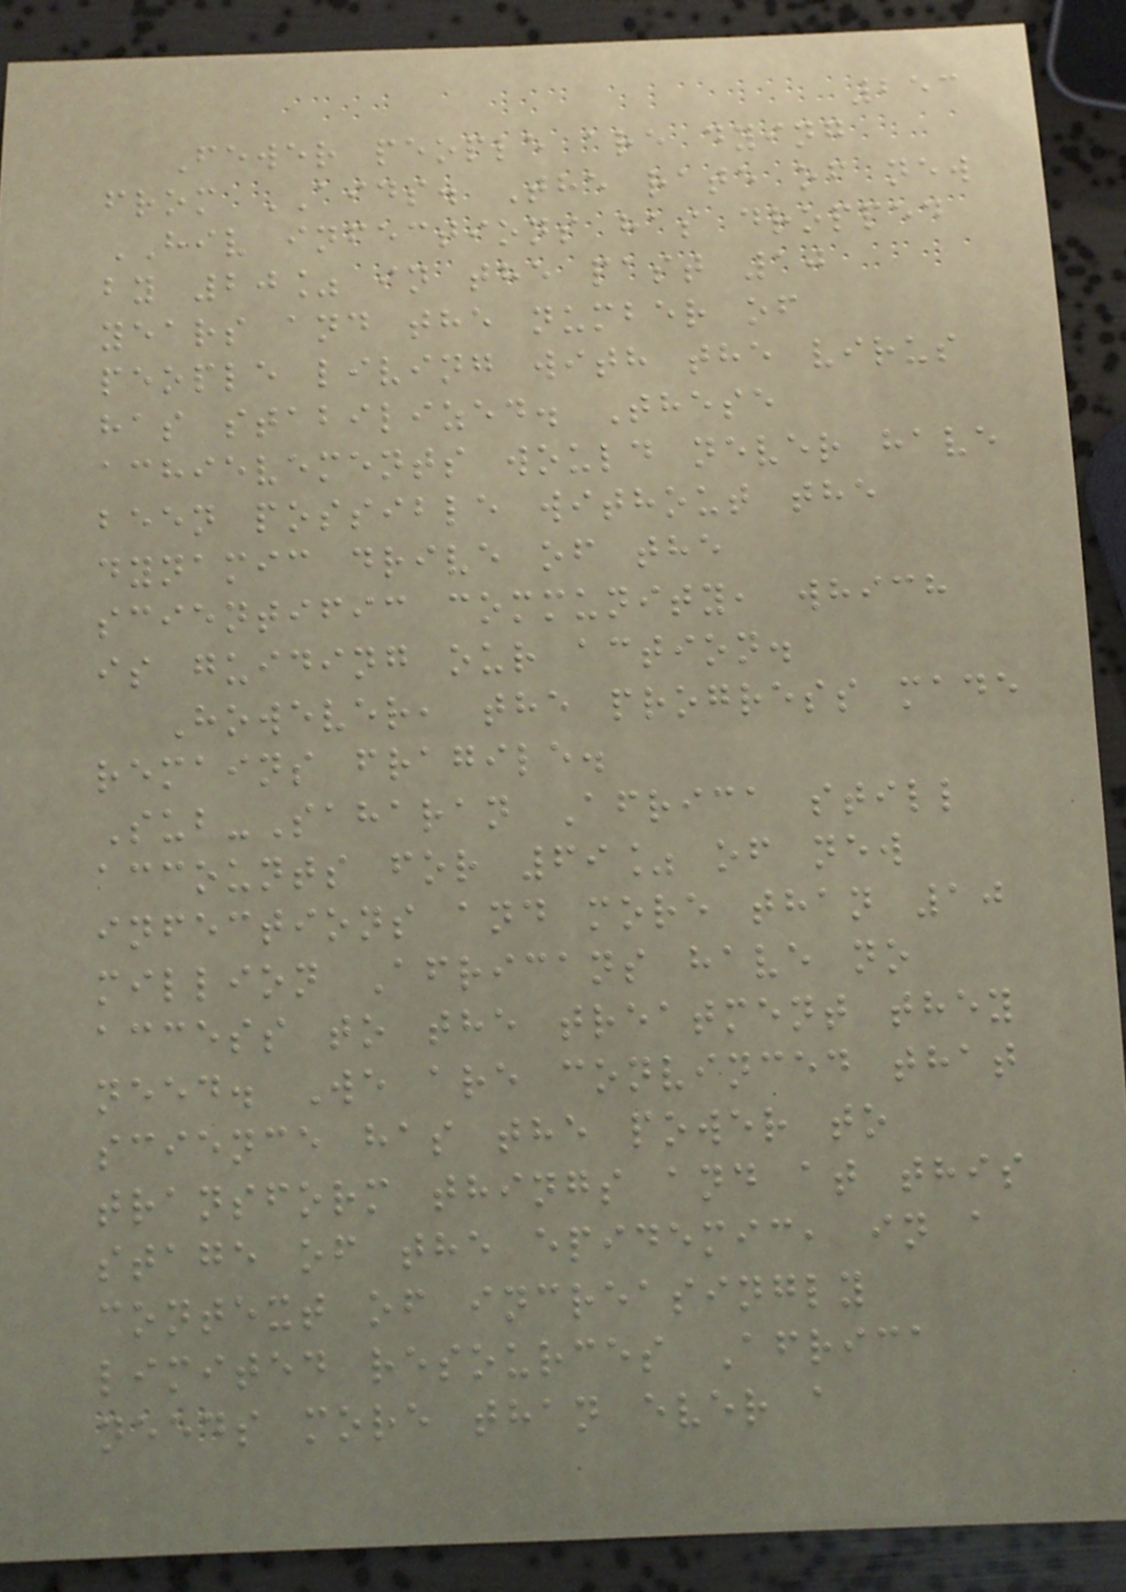253
Fewer people are dying
from AIDS. The rate of new
HIV infections has dropped
by 20% in the past 10
years and the number of
people living with the virus
has stabilized. These
achievements would never have
been possible without the
dynamic drive of the
scientific community, which
is guiding our action.
However, the progress made
remains fragile.
Sub-Saharan Africa still
accounts for 69% of new
infections and more than 10
million Africans have no
access to the treatment they
need. We are convinced that
science has the power to
transform things and at this
stage of the epidemic, in a
context of increasingly
limited resources Africa
needs more than ever a
